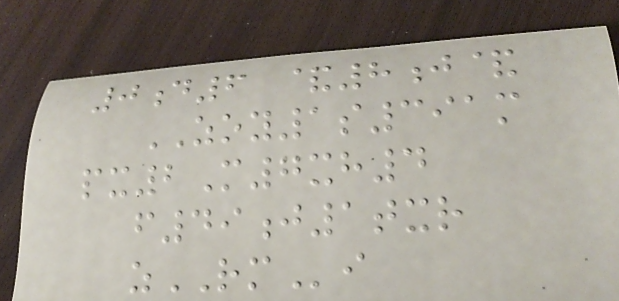0d6 &8j&
ZOY1s391m
px2M7xh4
f49j1txr
zRMi
